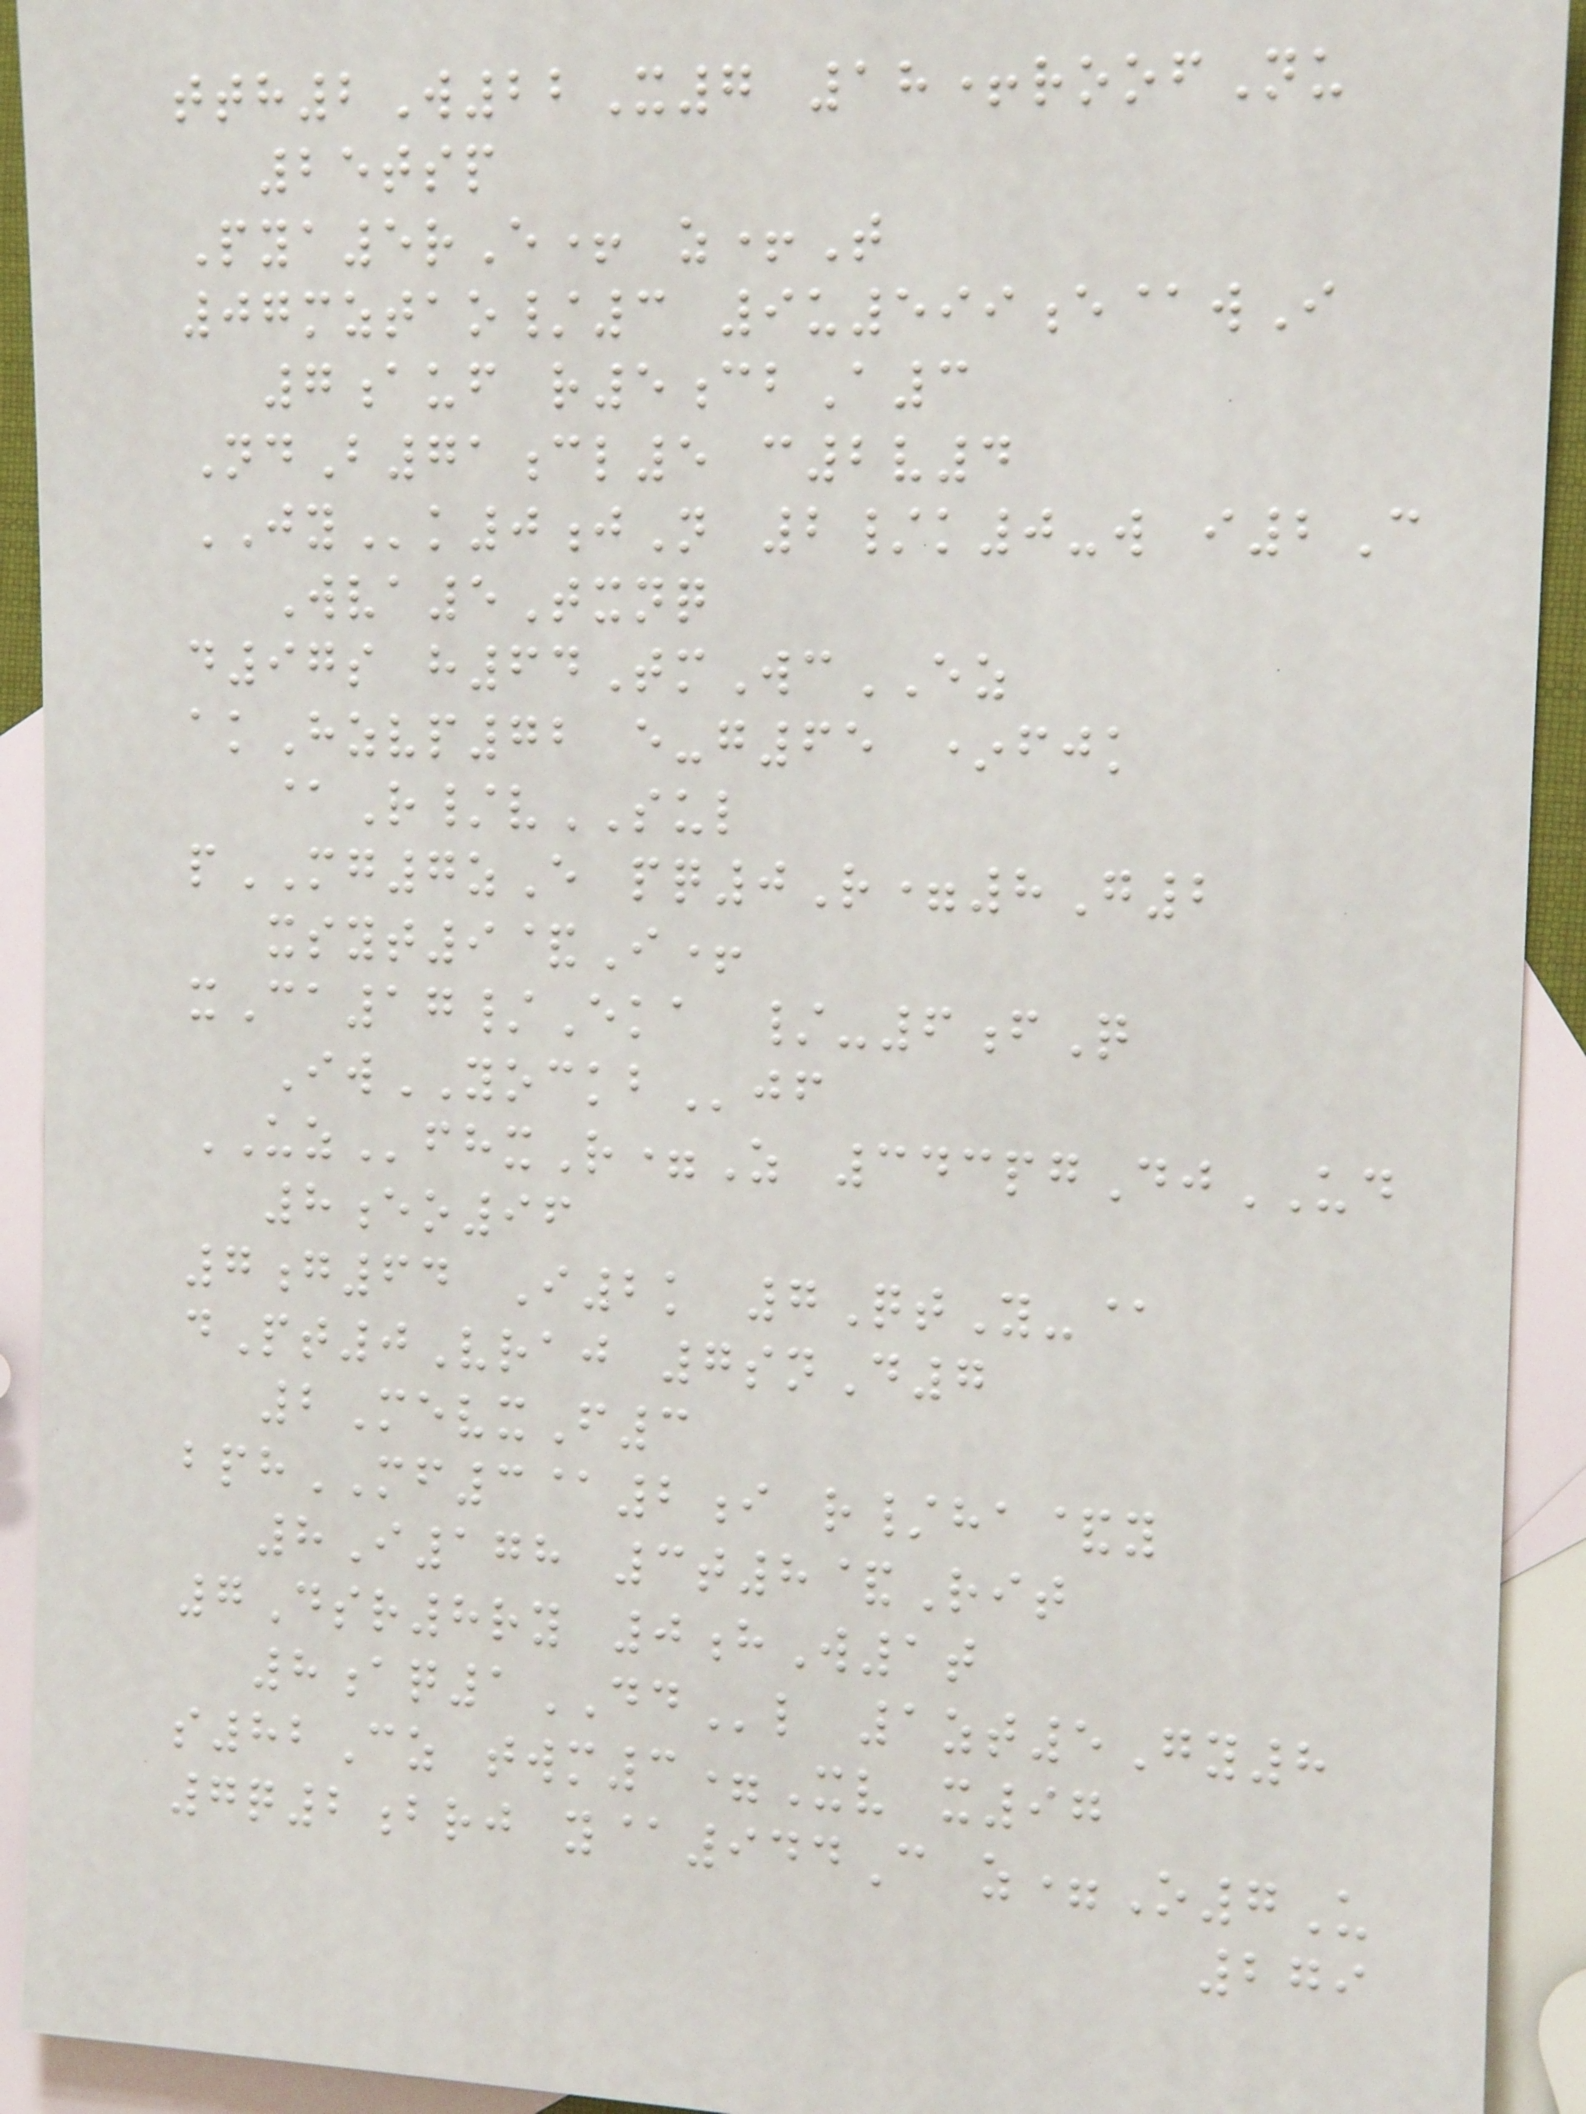tth2W22X7 18+roofNu
25tsp
Pya5rE+ z+T
07mztao/3 9u599e@wI
7auf r5cbA3
NdB71cl5 c2v4
JYk0jN 2/k0-w i2C
Wva5Txnq
d97s h64TmWcEZ
akHzvp72 e-g65 *fjk
@R/vSUL
pMG7zE pq0R=8G2
xsyt9&I+
xCa17/Eka /-6fQ
IwYOCKBjf
UZfhxR=Z 343pgDjUD
8eo96
7g64 I2k 7QtY-@
dPt0Vraj 7snD7
2MevxF3
bphMF3@2i r/ha&y
8I178 3t8&Rit
7Dsr8ry 0hW1t
8aq1DDl 1zt5Gy8
s82Cz twm3=Xv x97
7q2brj y@944C z=O7U
279
